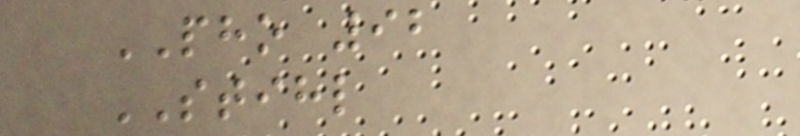PHO 92
STIHL
